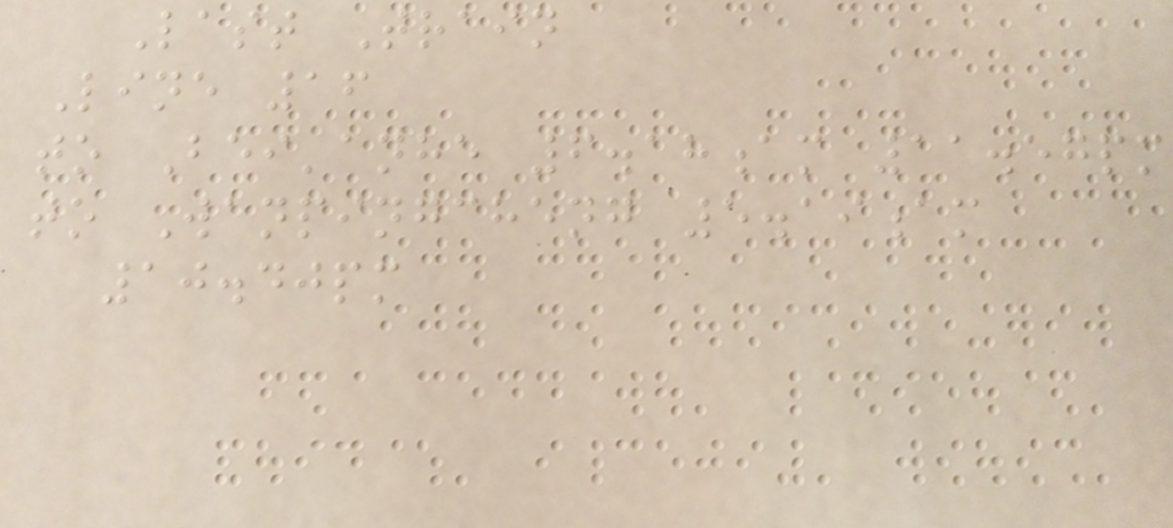Last Train
Line 16
to Bei'anhe 6.18am 11.57pm
to Wanpingcheng 5.19am
10.40pm
